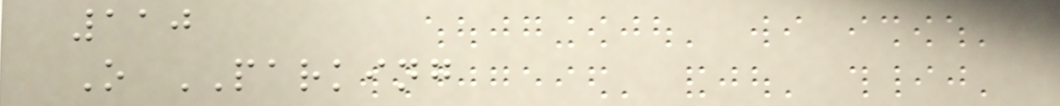110
O PARKING
